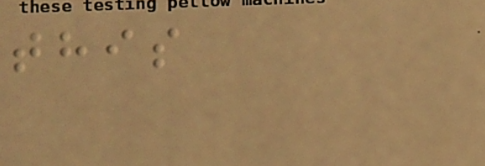this
